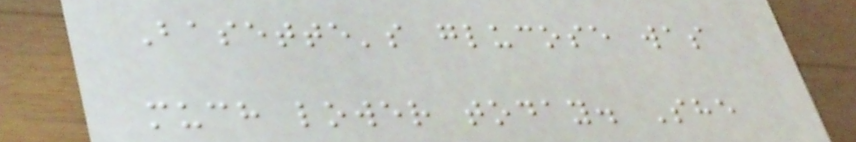Basette's glucose was
much lower today. She
